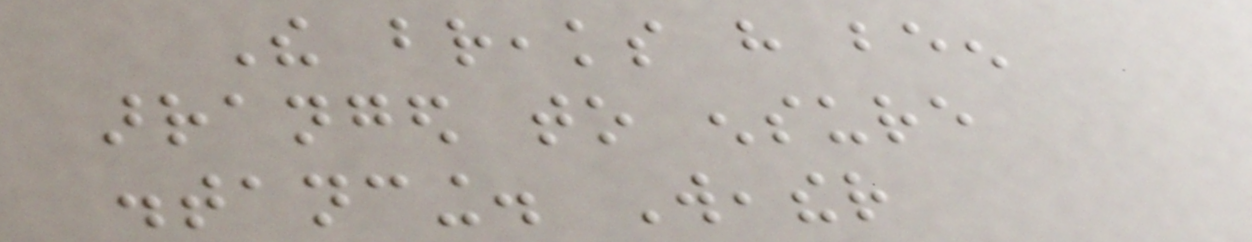The breaks have been
arranged to ensure
distancing. Weather
